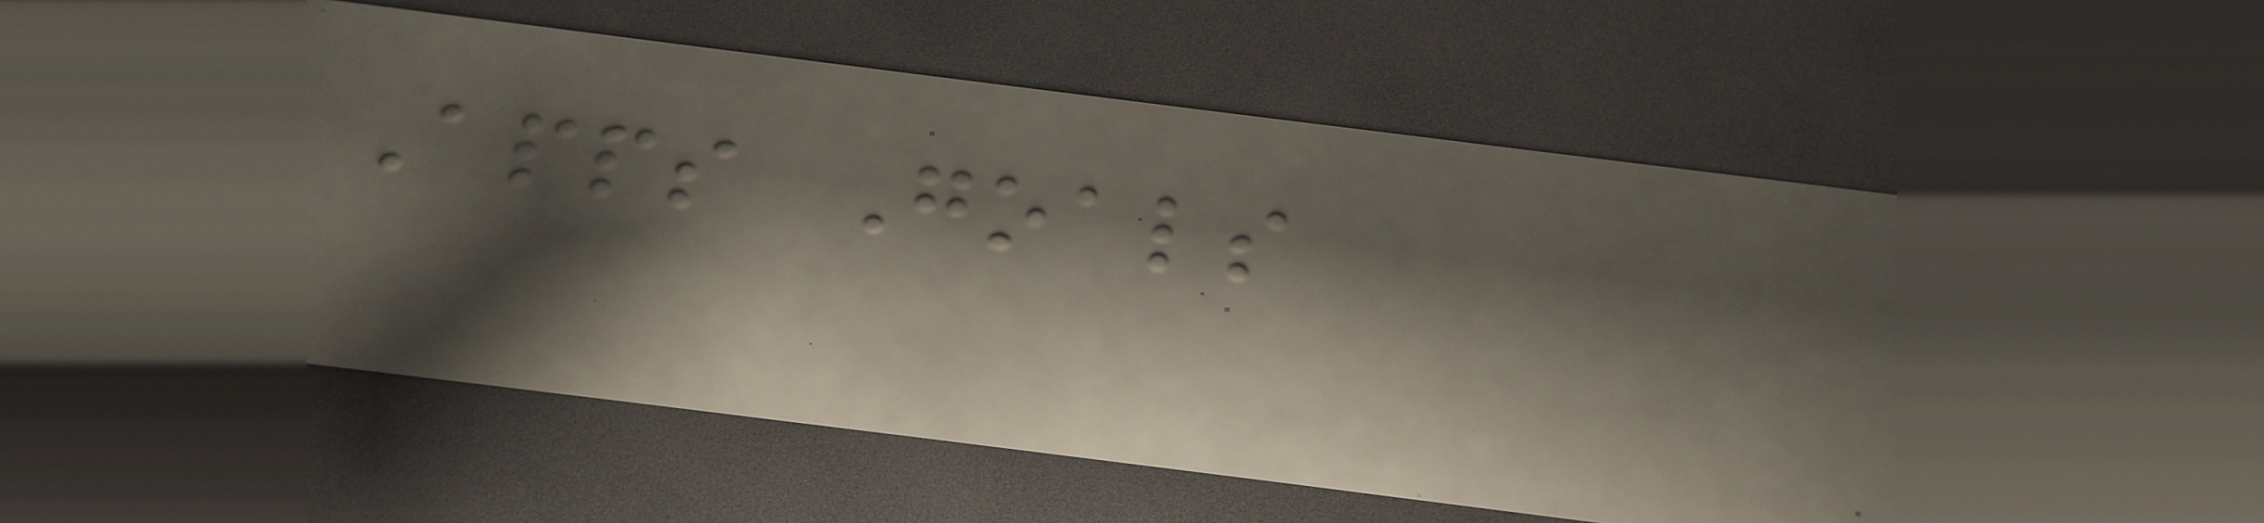Apps Goals
